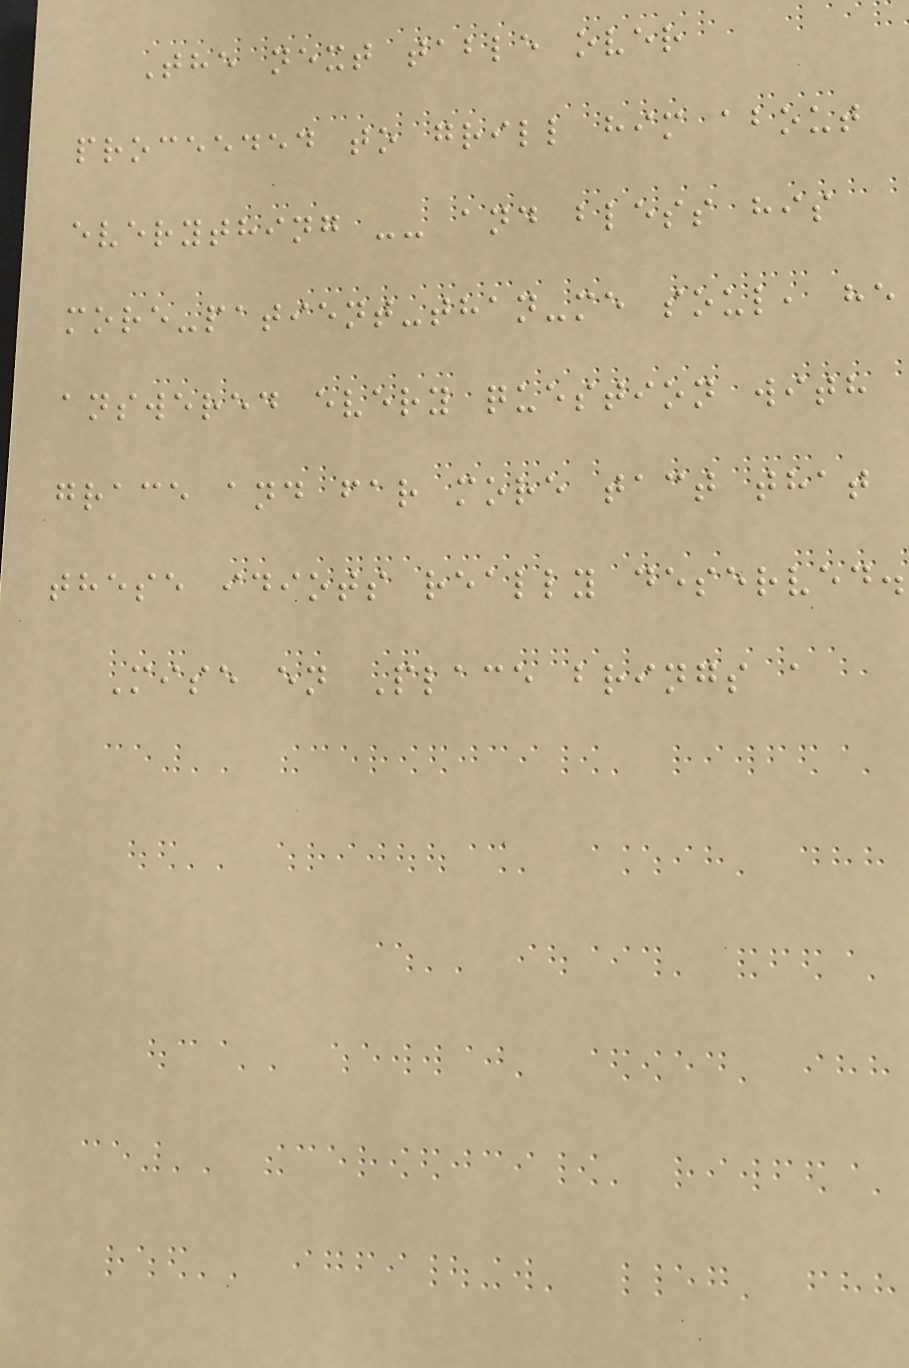The next table over
proceeded to grill him about
everything -- and bless his
more-patient-than-me soul, he
answered every question with
grace and far more tact that
these idiots really deserved.
Mise en Place brings a
